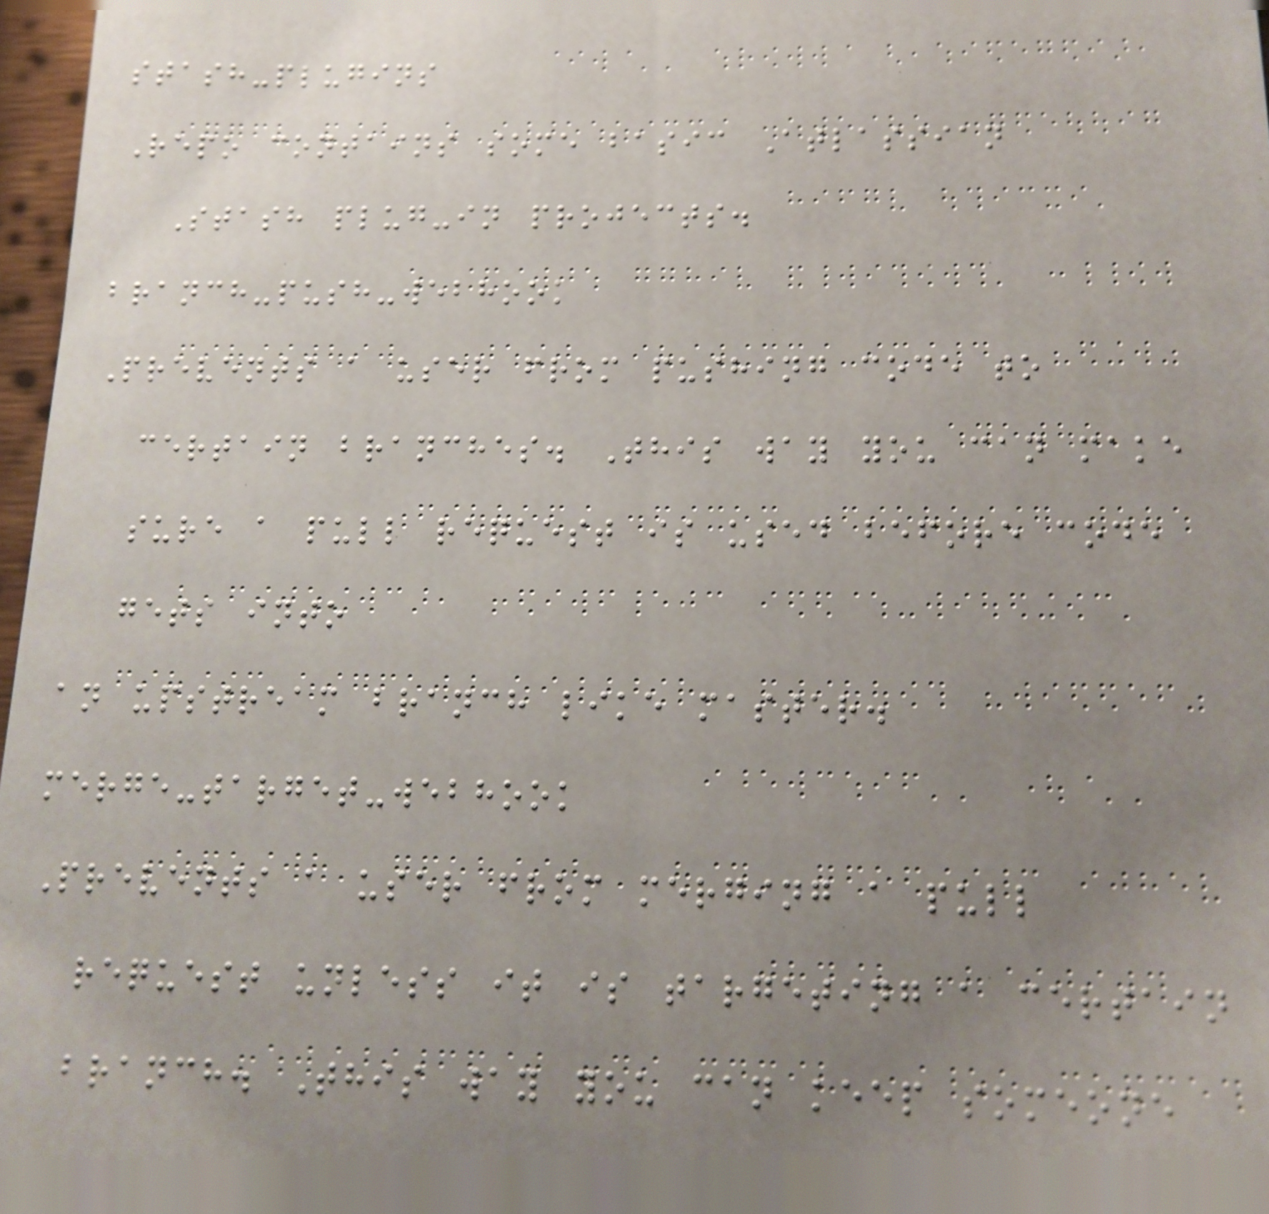stash-plugins
Repo contains some basic Atlassian
Stash plug-in projects.
branch-push-webhook
Prevents a user from pushing code to
certain branches. This way you can make
sure a pull request is used before code
gets into
an upstream branch like master.
merge-target-webhook
Prevents a user from merging a pull
request unless it is targeting a certain
branch. This way you can keep someone
